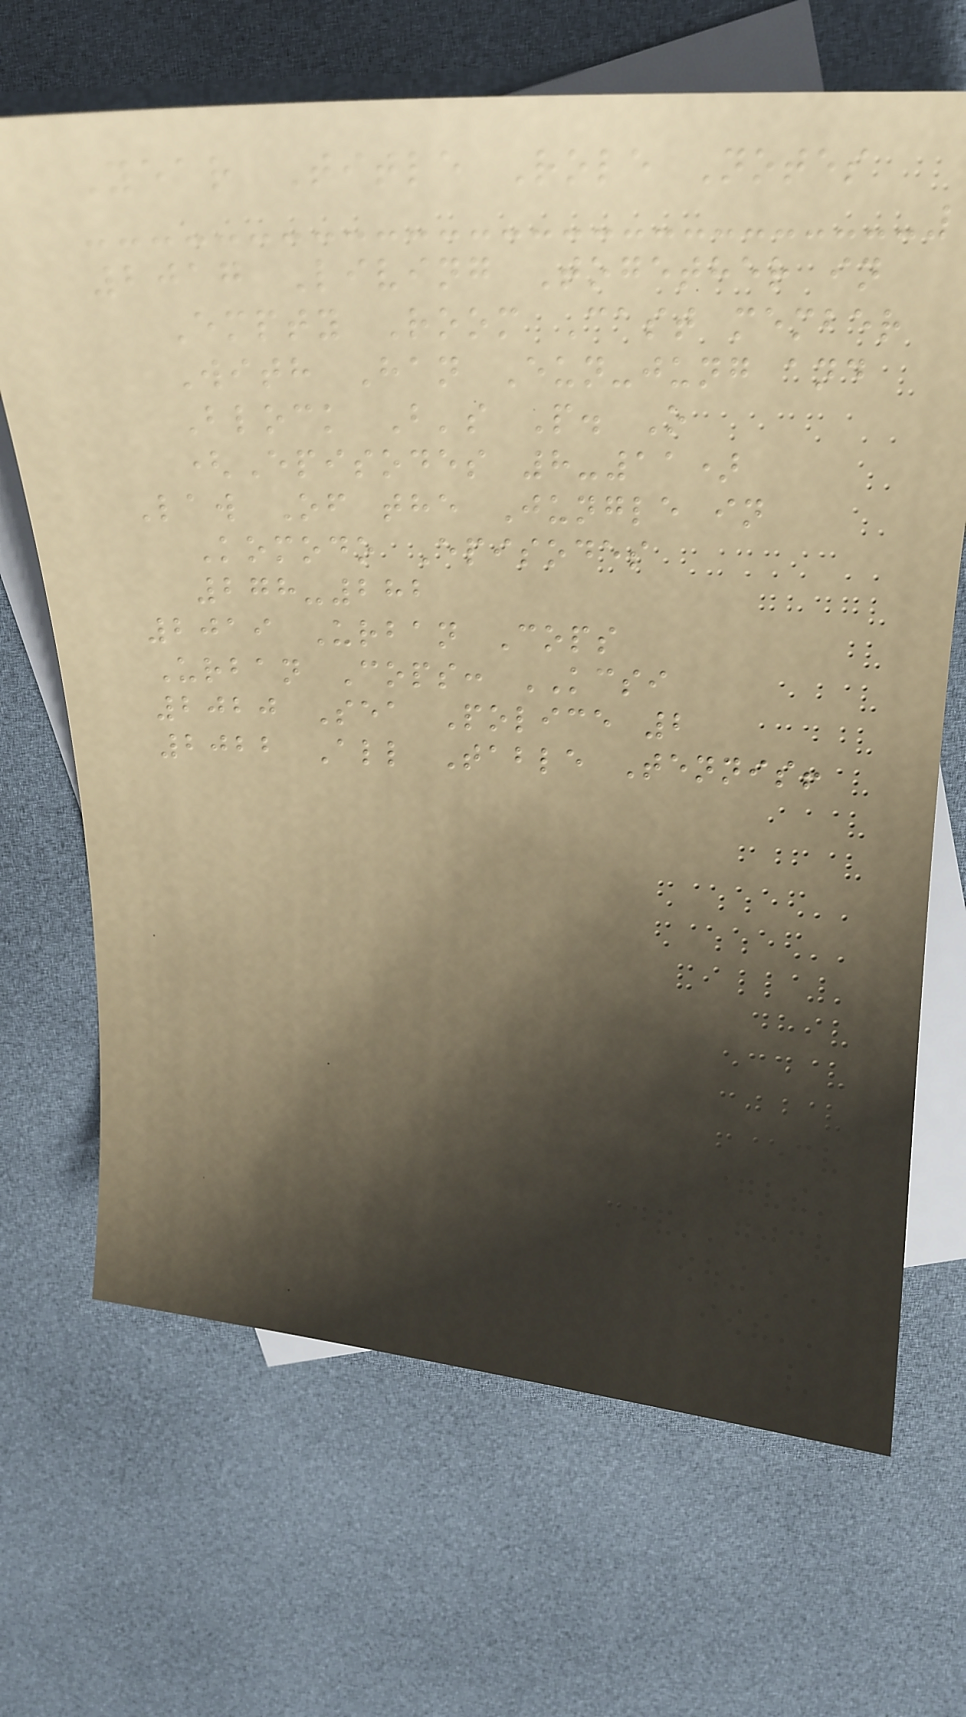Year Title Role Notes
2017 Living Together in
Empty Room Cast member
With Han Eun-jung and
Block B's P. O
(Episodes 8-11)
Law Of the Jungle in
Komodo Episodes
278-282
2019 Urban Cops
Urban Cops: KCSI
2020 Sea Police 2
2022 All Table Tennis!
